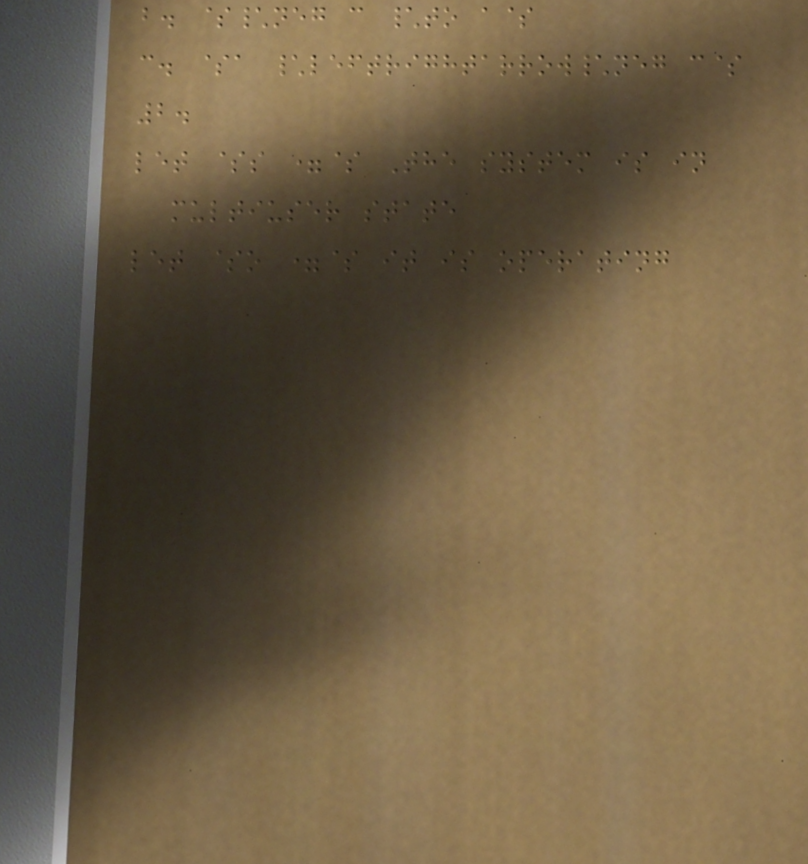b. $\neg c \to a$
c. $a \leftrightarrow\neg c$
2.
let $s =$ The system is in
multiuser state
let $o =$ it is operating
